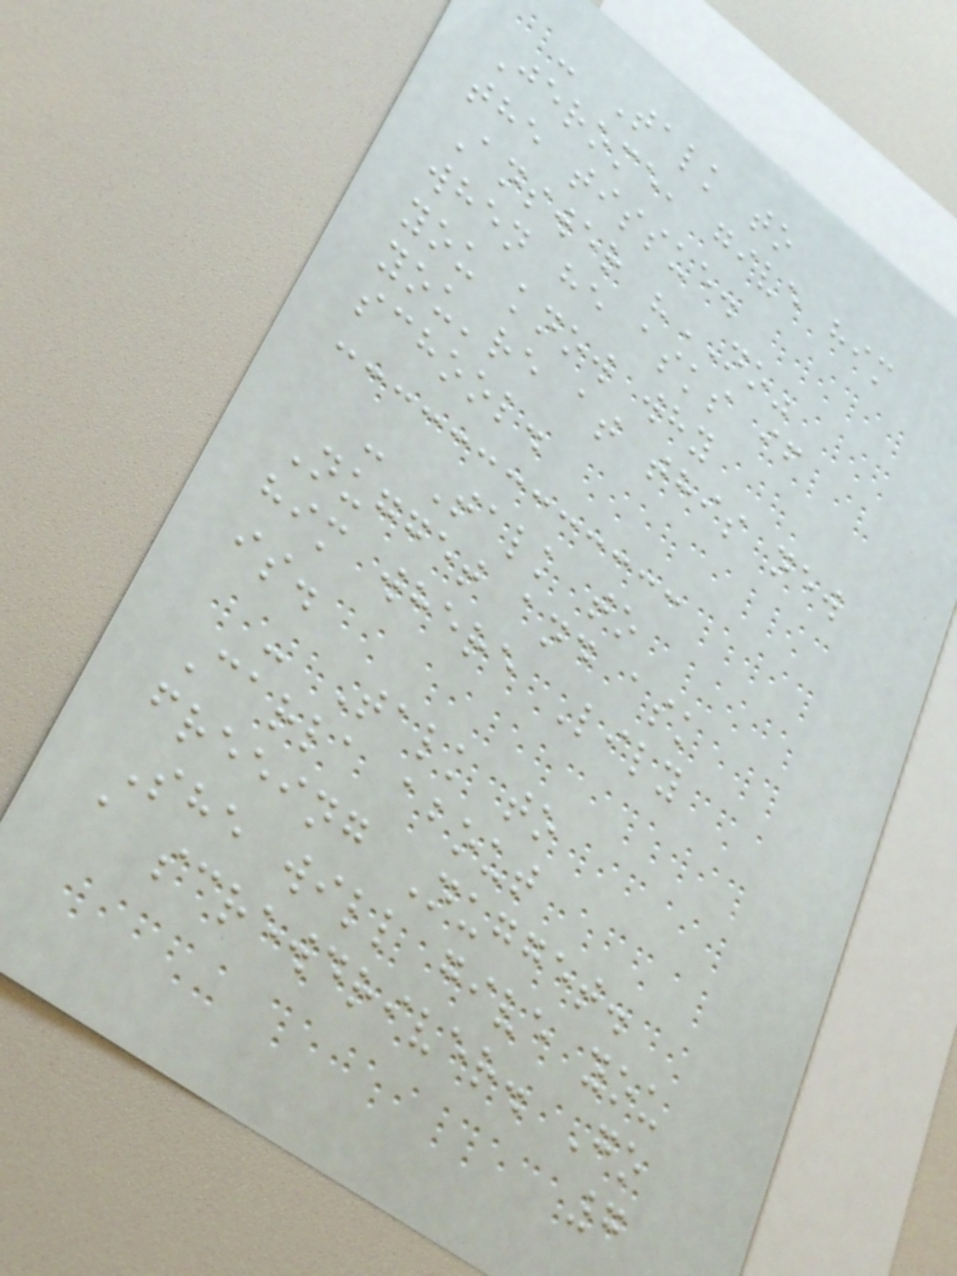- Talk to
Jerome, give him
the tissue.
Answer "NO"
when he asks if
you know why
you're at this new
school.
- Talk to
Nugget and ask
him where Lily
is.
- Talk to
Carla about
freeing Nugget.
She will give you
a screwdriver. Go
7
